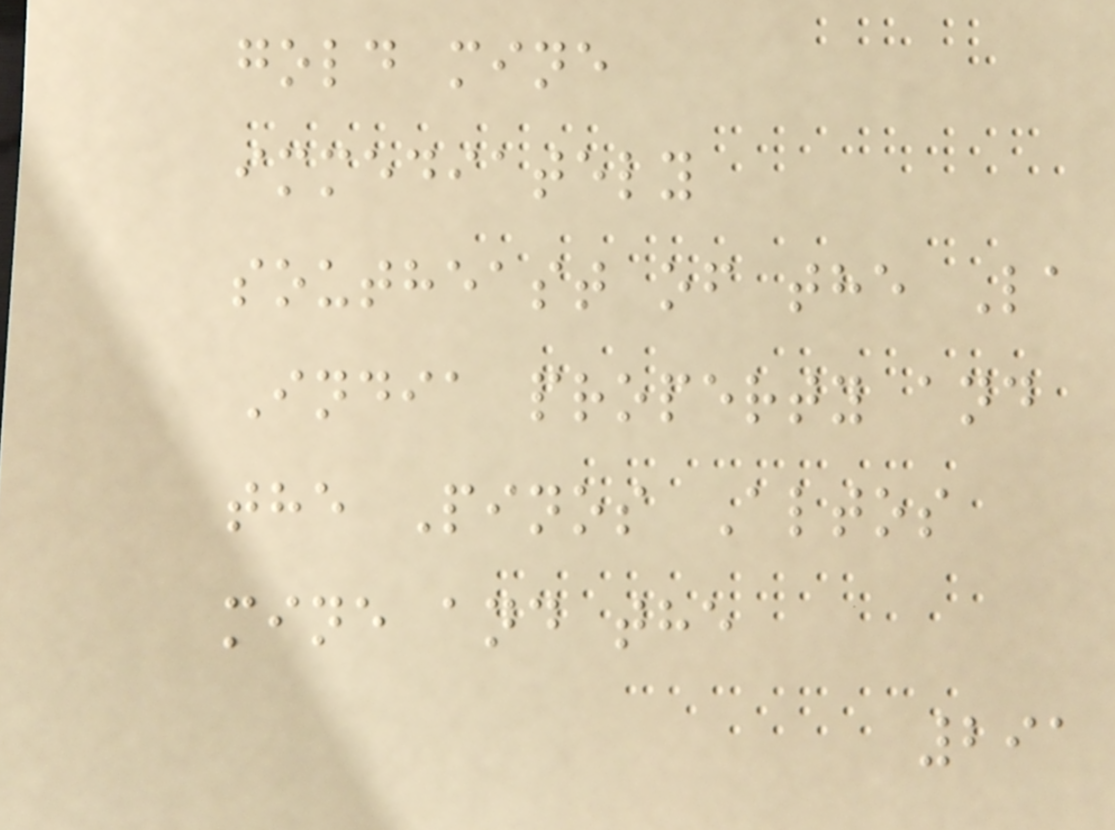gold mine
immediately
southeast of the La
India property and
the Pinos Altos
mine and the
291
